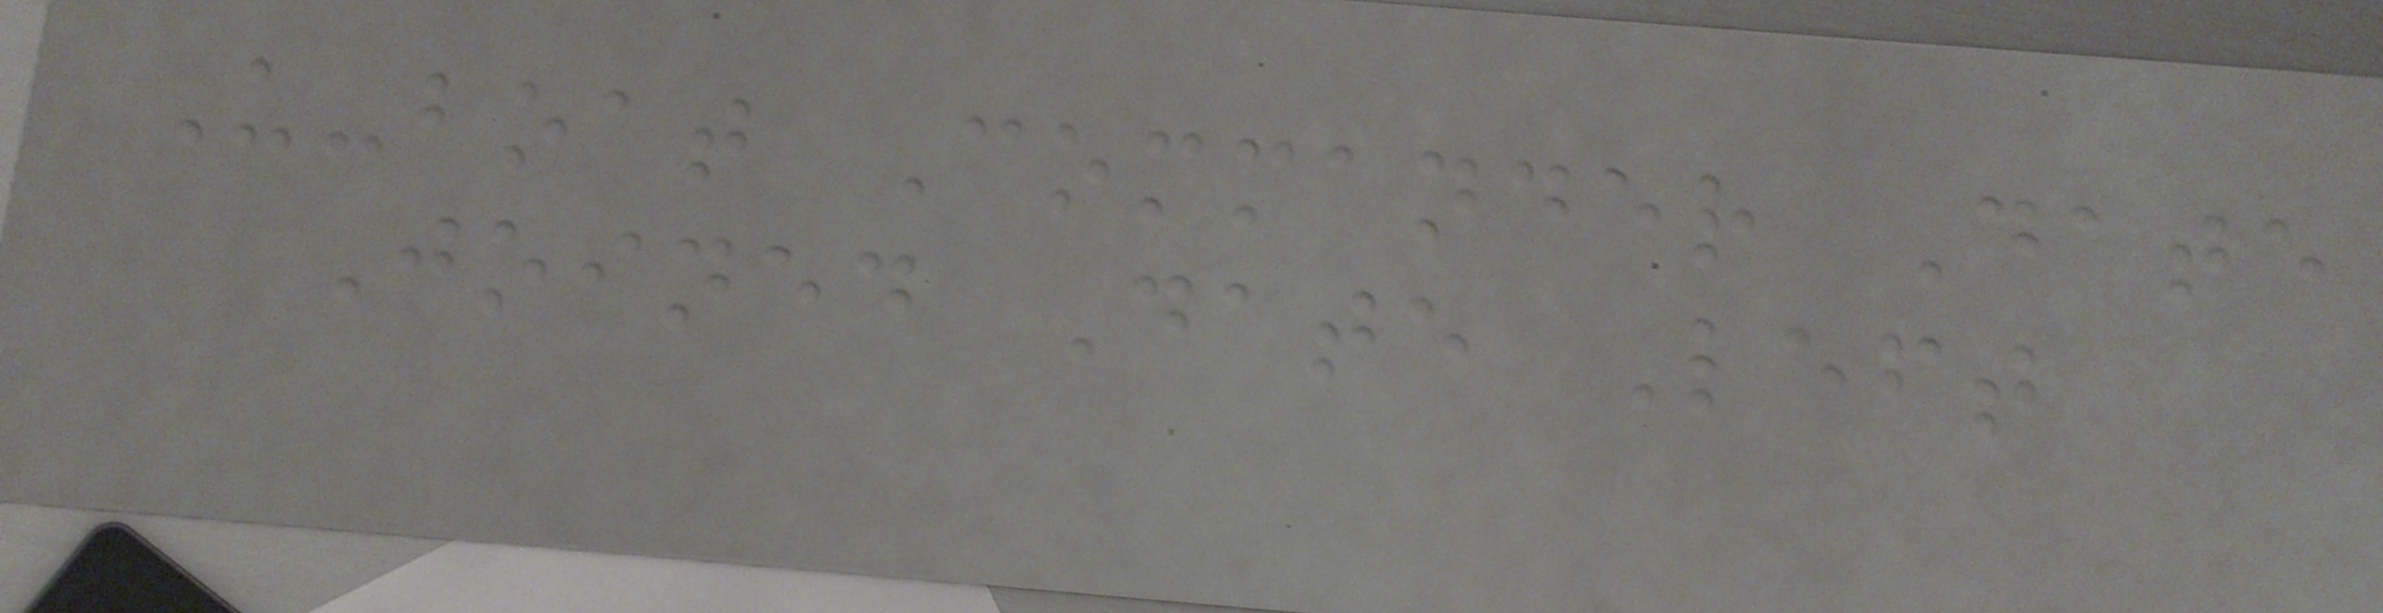U-boat Commander Date
Joined Date Left
